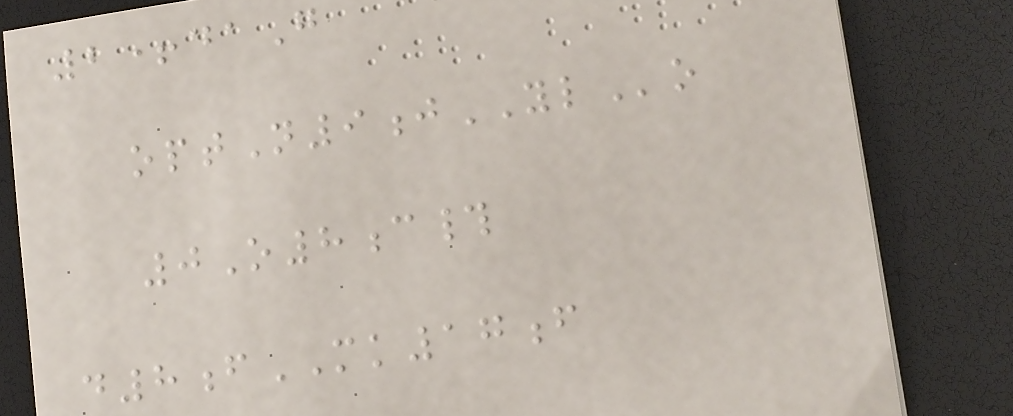2+daG
optN9jYLo
0O8c#
d8fMK17f
